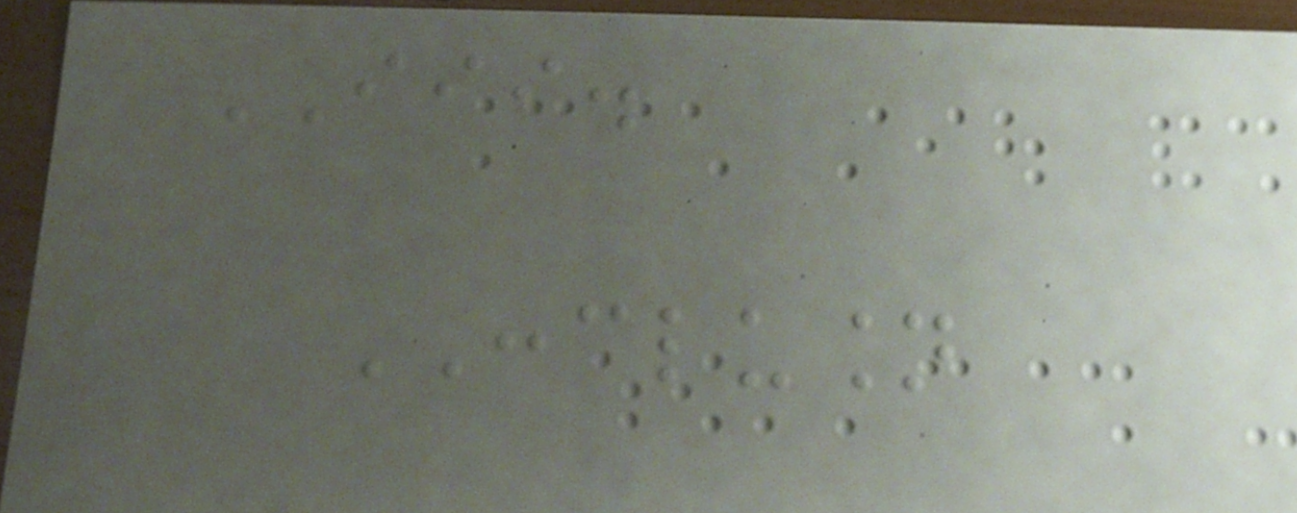III.
CONCLUSION
